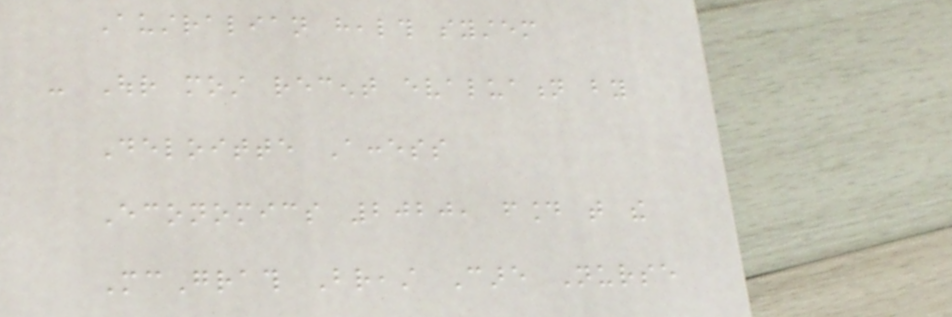Australian health system
- Our most recent evaluation by
Deloitte Access
Economics 2020, found that the
McGrath Breast Care Nurse
